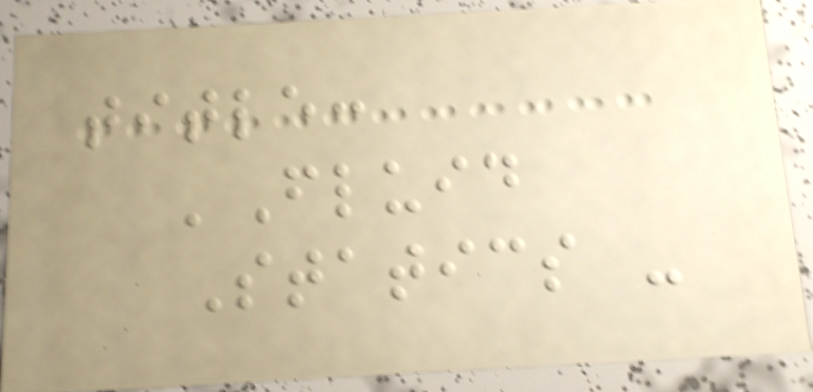title:
'Fluid
Statics -
